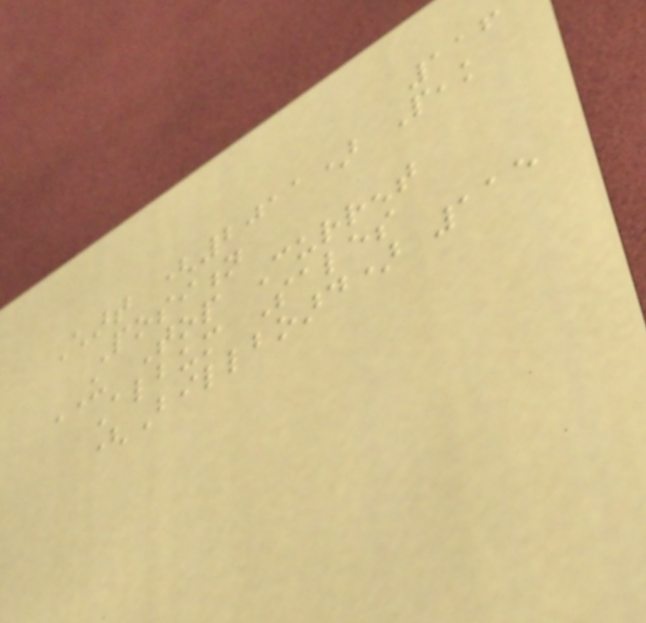116
Chart (2011) Peak
Position
US Top Current
Album Sales
(Billboard) 115
